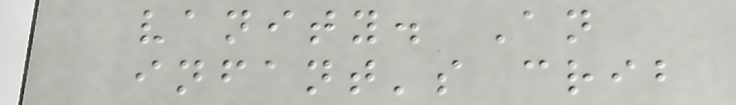vanity. An
infant's crib
